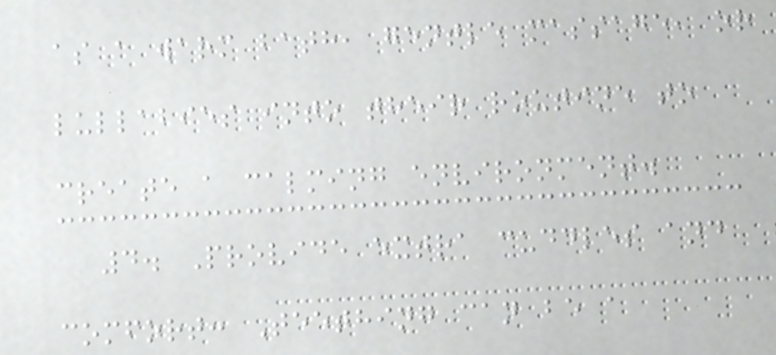as a warm bath, gentle massage, or
lullabies into their routine to
create a calming environment.
4. Provide extra cuddles and
comfort: Teething can be a
